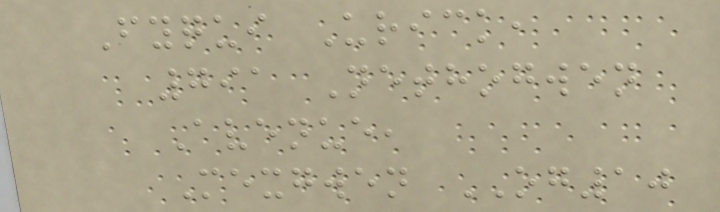Fyqui Urick,
791 Nethogwen
Avenue,
Mexgwen OG10
